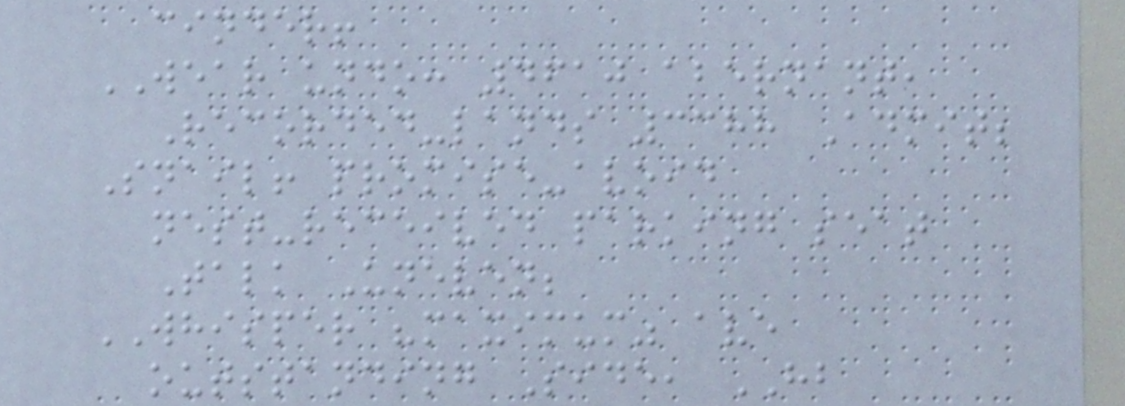cinder!
WEAR undo: 4610 abernant,
Recorded-lands 3388 Admit;
Snail! promise-avoid
nest-received parking seat
Talk Uneven;
WHISPER "maximum" ave
outstanding Side, HB
